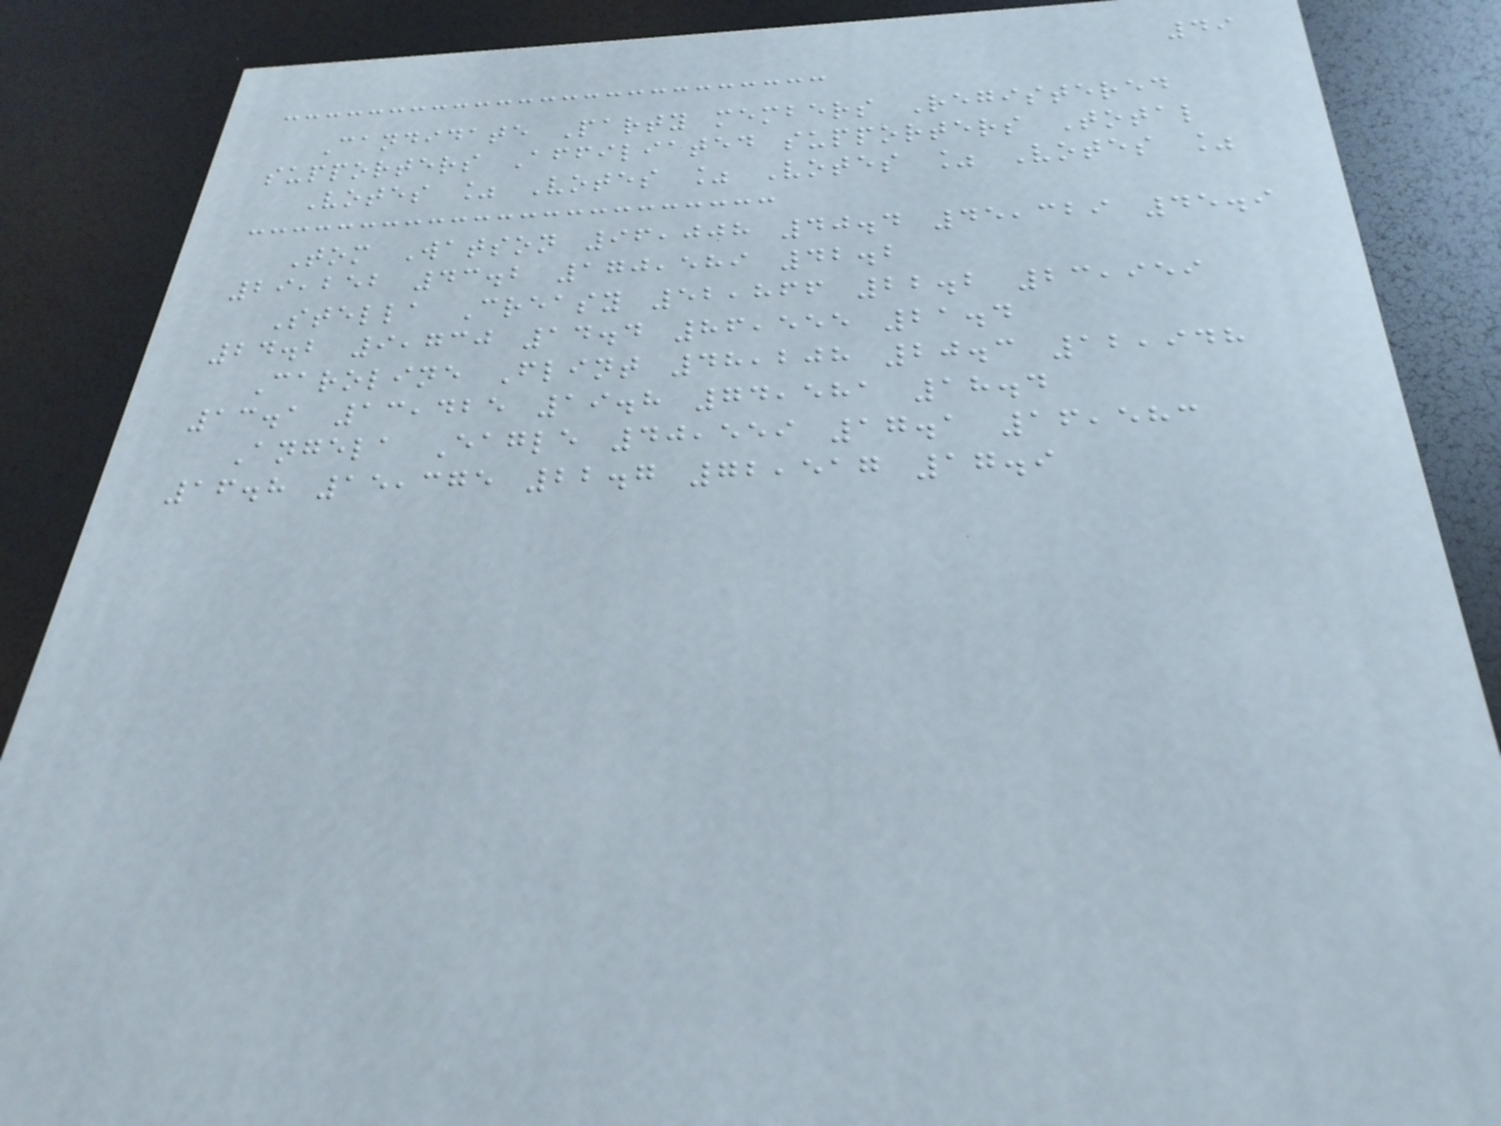49
Candidate Party members Registered
supporters Affiliated supporters Total
Votes % Votes % Votes % Votes %
Tom Watson 96,008 40.4 45,329 45.9
29,252 43.2 170,589 42.2
Stella Creasy 52,866 22.2 23,959
24.2 9,730 14.4 86,555 21.4
Caroline Flint 48,208 20.3 12,948
13.1 13,425 19.8 74,581 18.4
Angela Eagle 40,559 17.1 16,583
16.8 15,375 22.7 72,517 17.9
